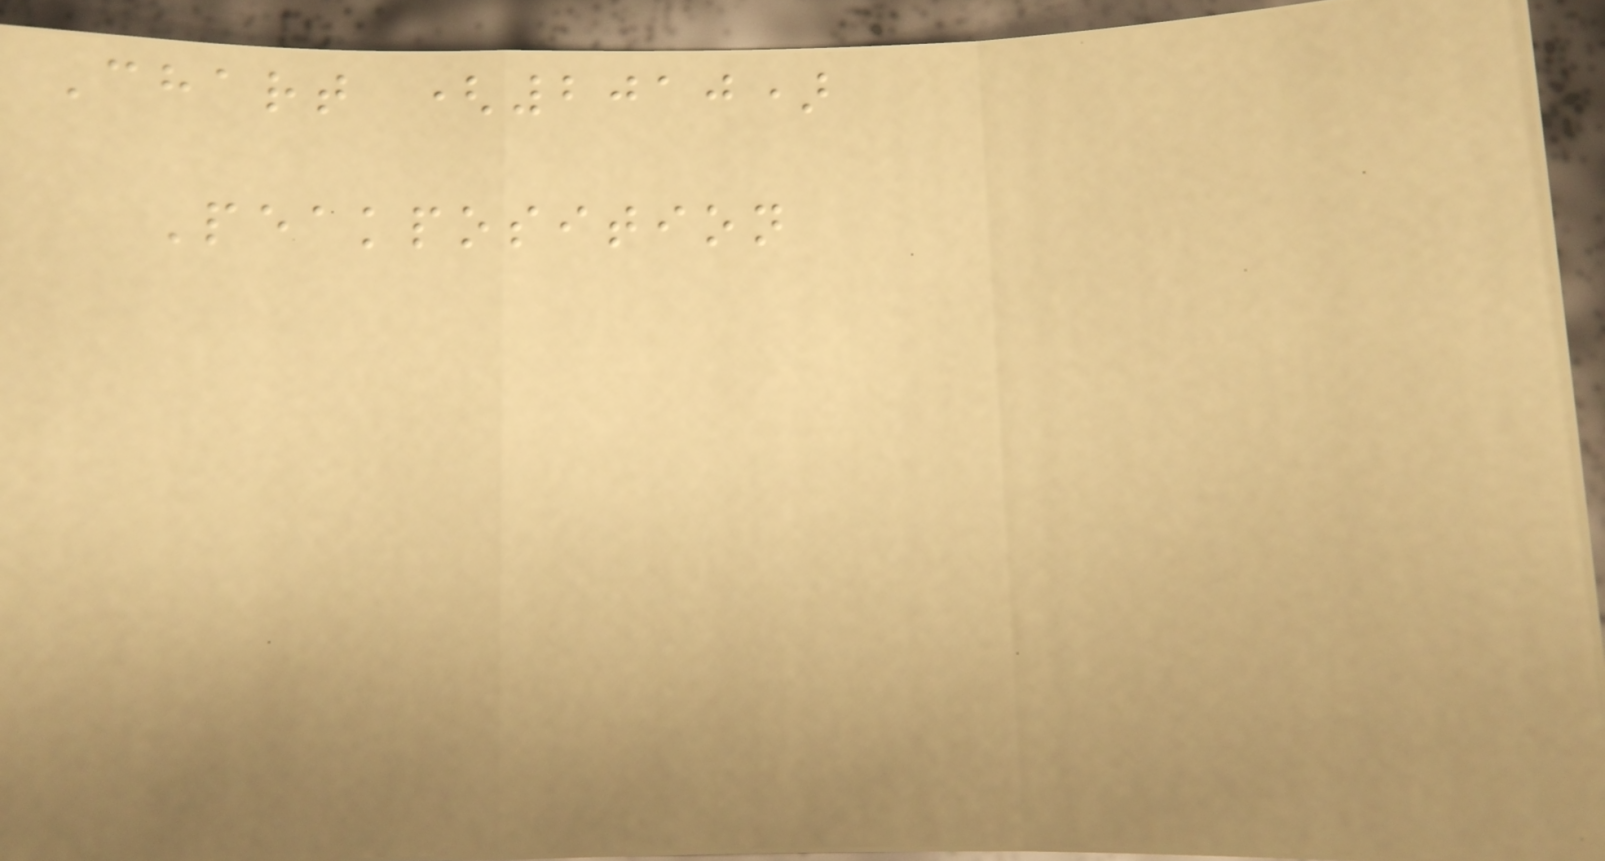Chart (2010)
Peakposition
